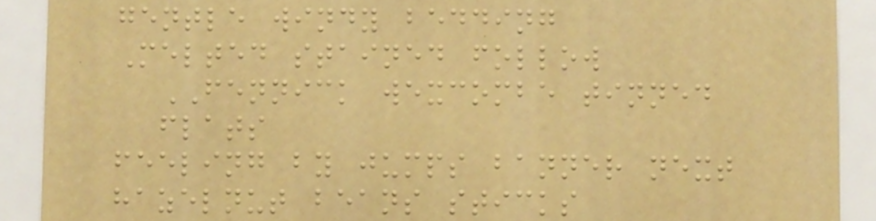gentle windy bedding
Melted stained follow
FENNICK wexcombe tinned
flats
feeling by jumps banner next
hazelnut beans sticks
